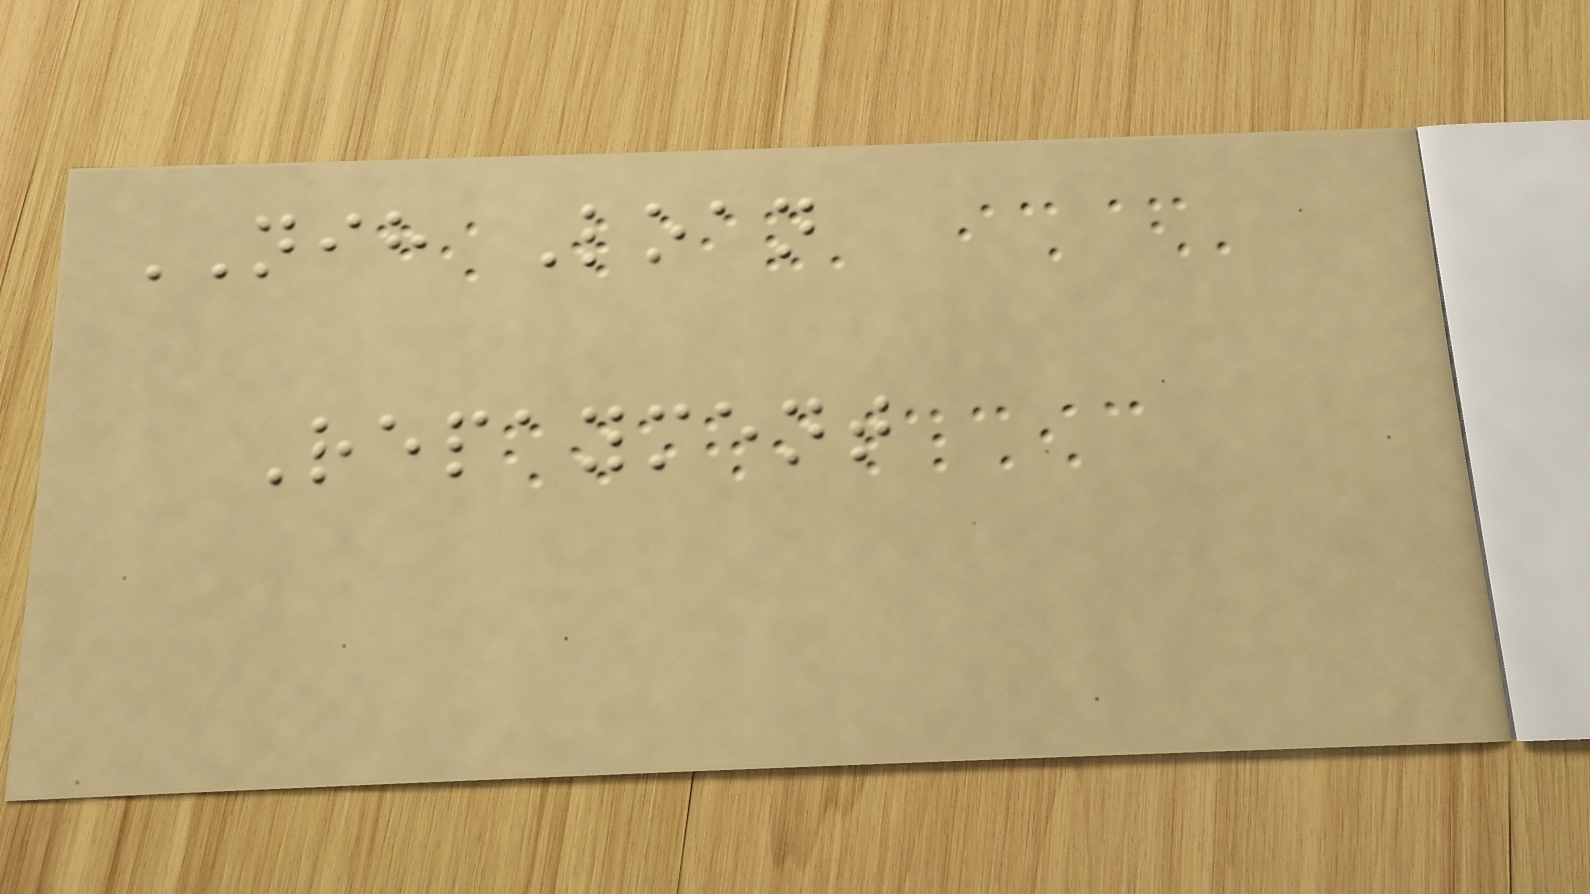NIH Loan
Repayment
